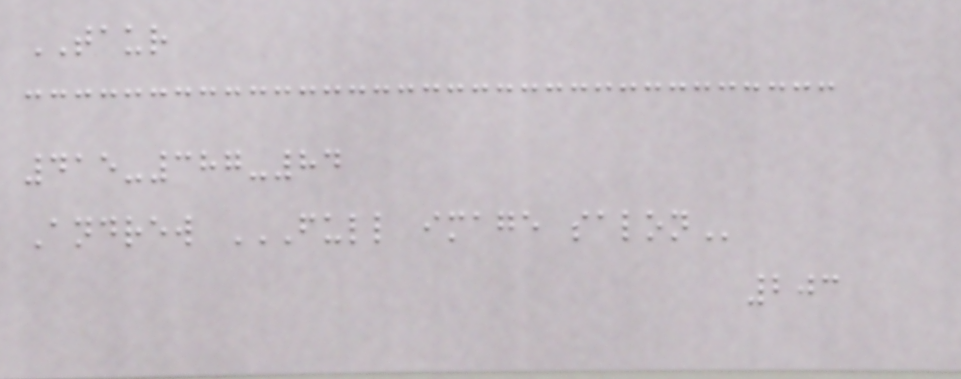TAUR
415-387-84
Andrew FULL IMAGE SALON
203
